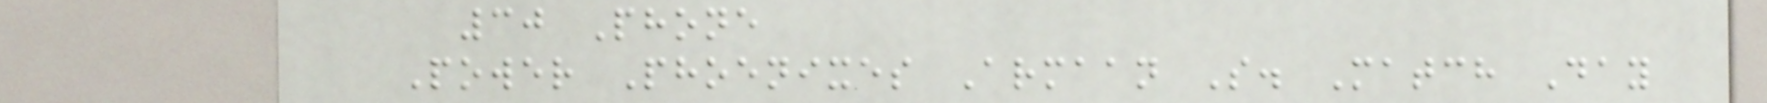30 Phone
Power Phoenixes Armaan S. Match Day
